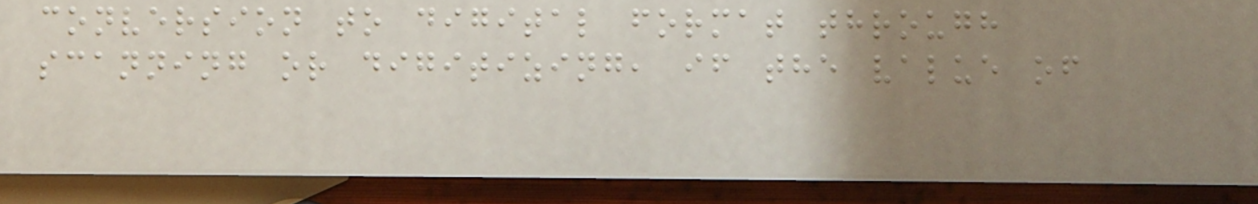conversion to digital format through
scanning or digitizing, if the value of
